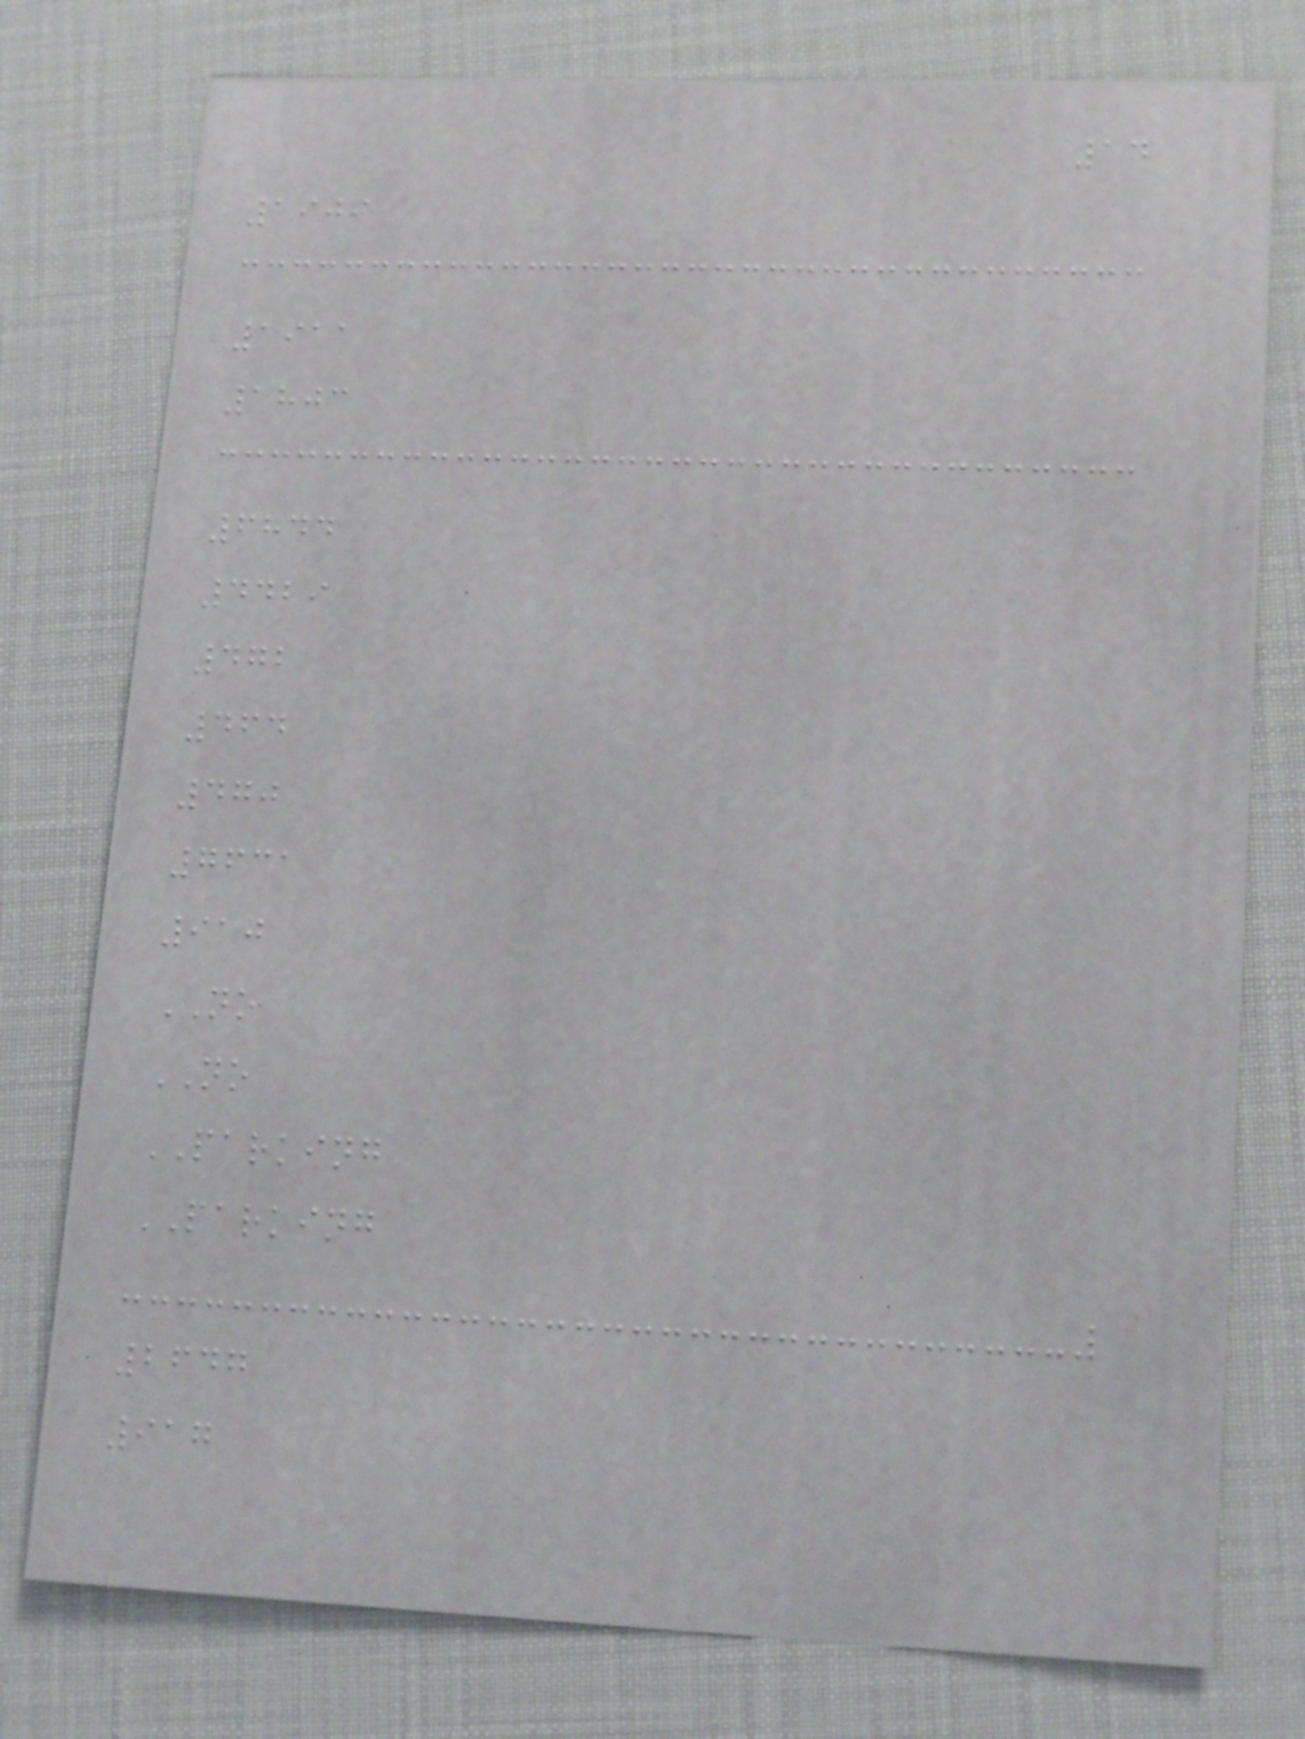14
1909
1911
1803
6844
4429
472
464
470
7631
910
NO
NO
PARKING
PARKING
2647
917
